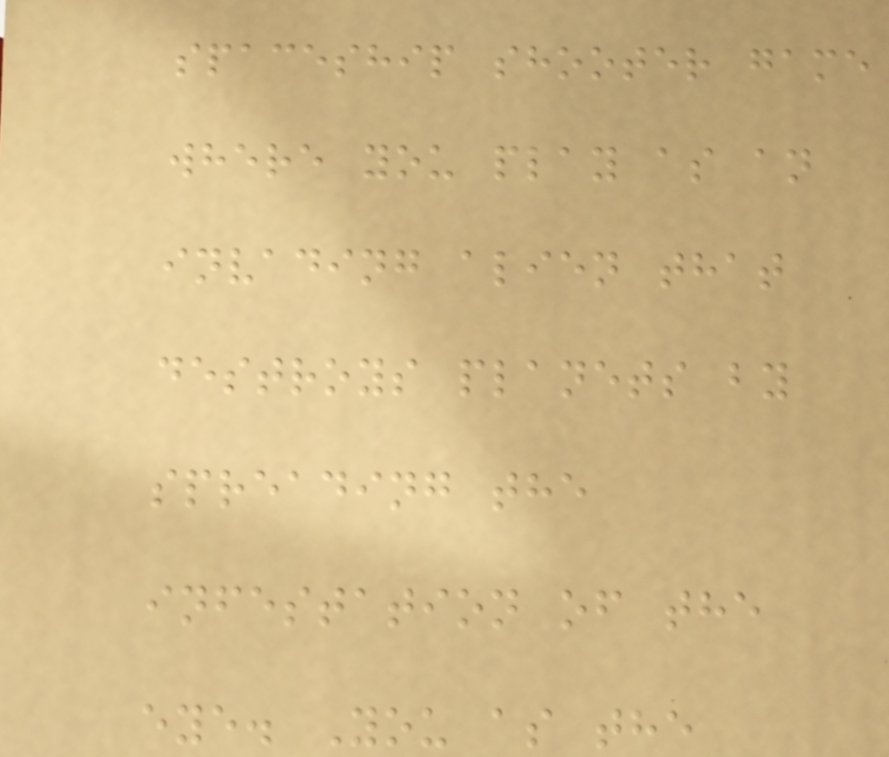spaceship shooter game
where you play as an
invading alien that
destroys planets by
spreading the
infestation of the
eye. You as the
